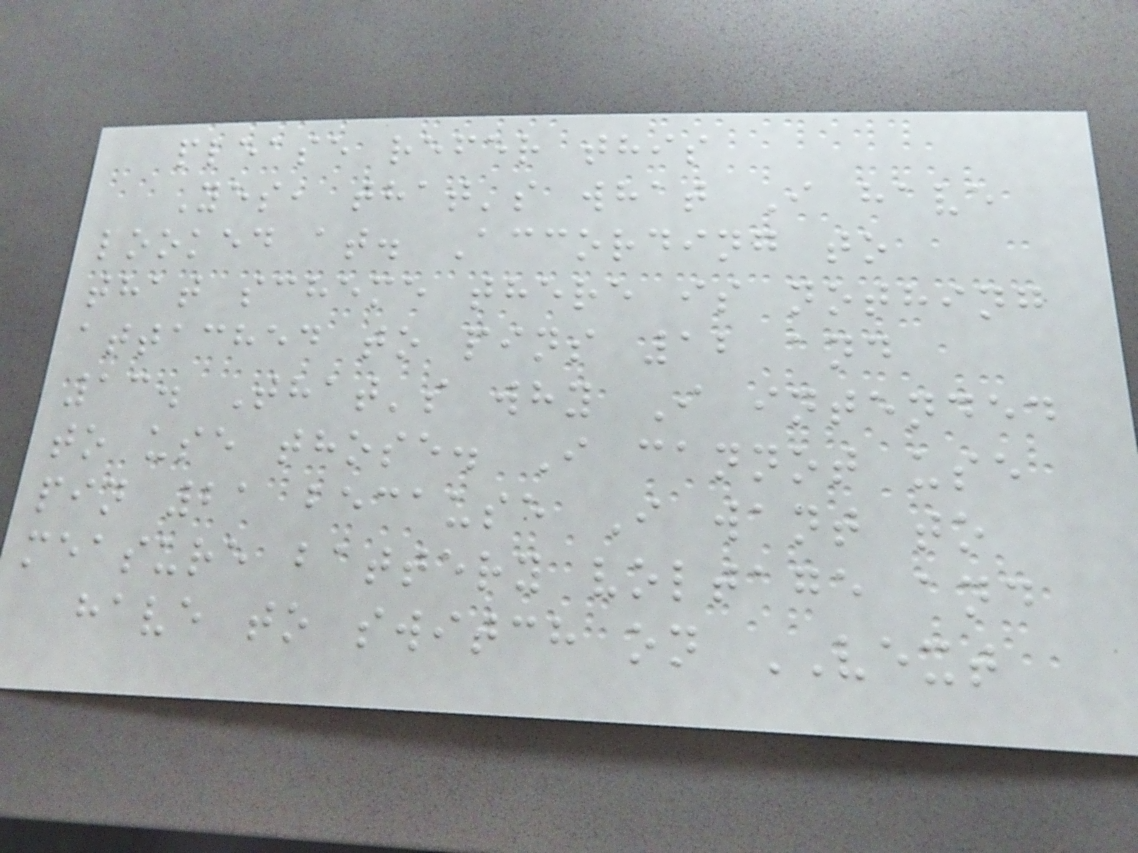please refer this
Yes, that's what I have
looked at. According to
that scheme there is nothing
attached to pins 12 and
13. That's why I intended
to use those. I cannot use
pin 21 because I want to
measure battery voltage and
have to switch on VEXT
